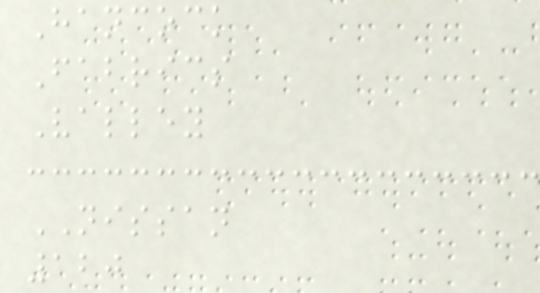Hancock
Fabrics
Valley
NISSAN
120
